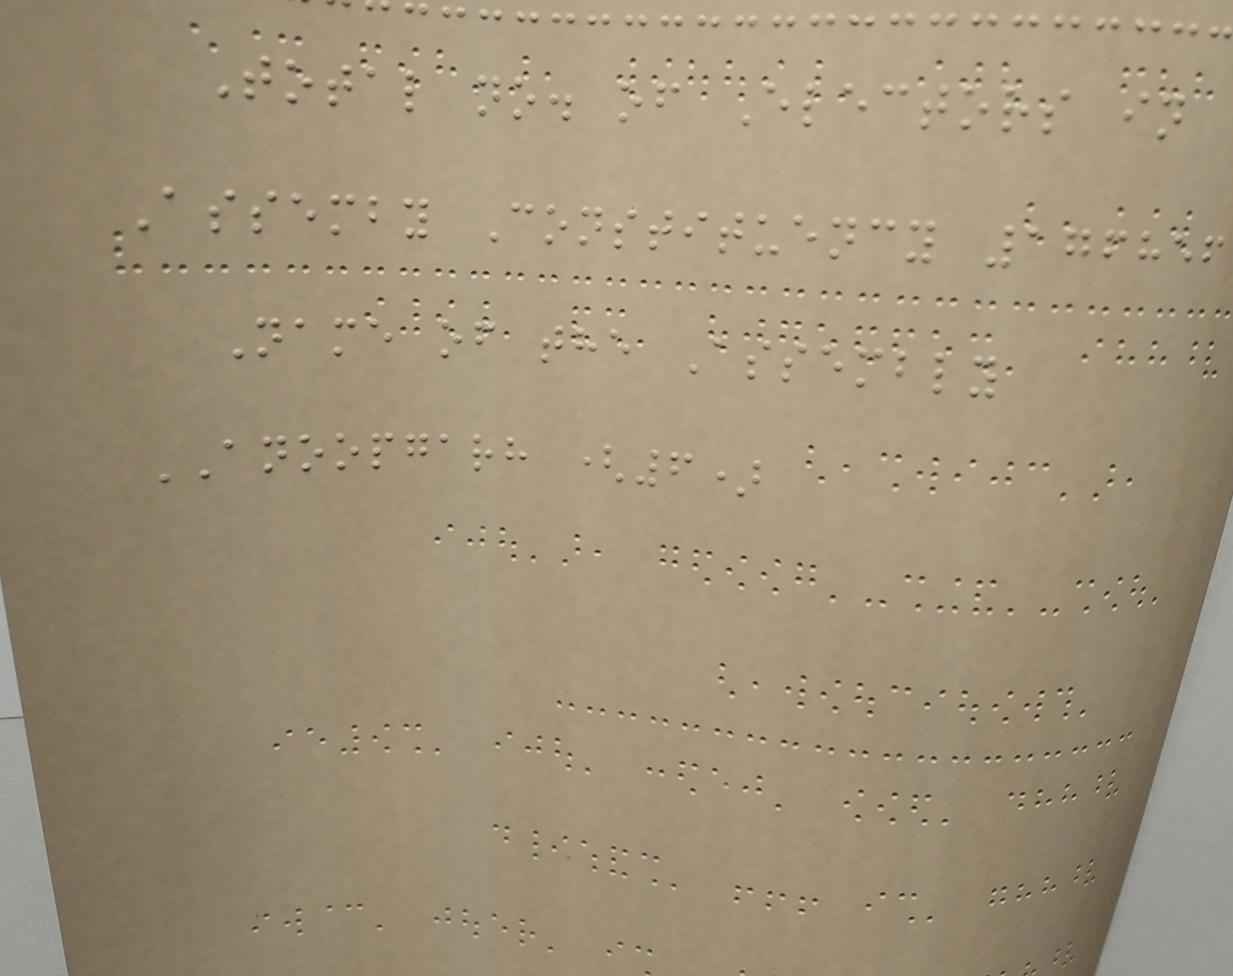Total no. of Electors in
Assemby Constituency 176856
Name of the Assembly
ANOOPGARH (6)
